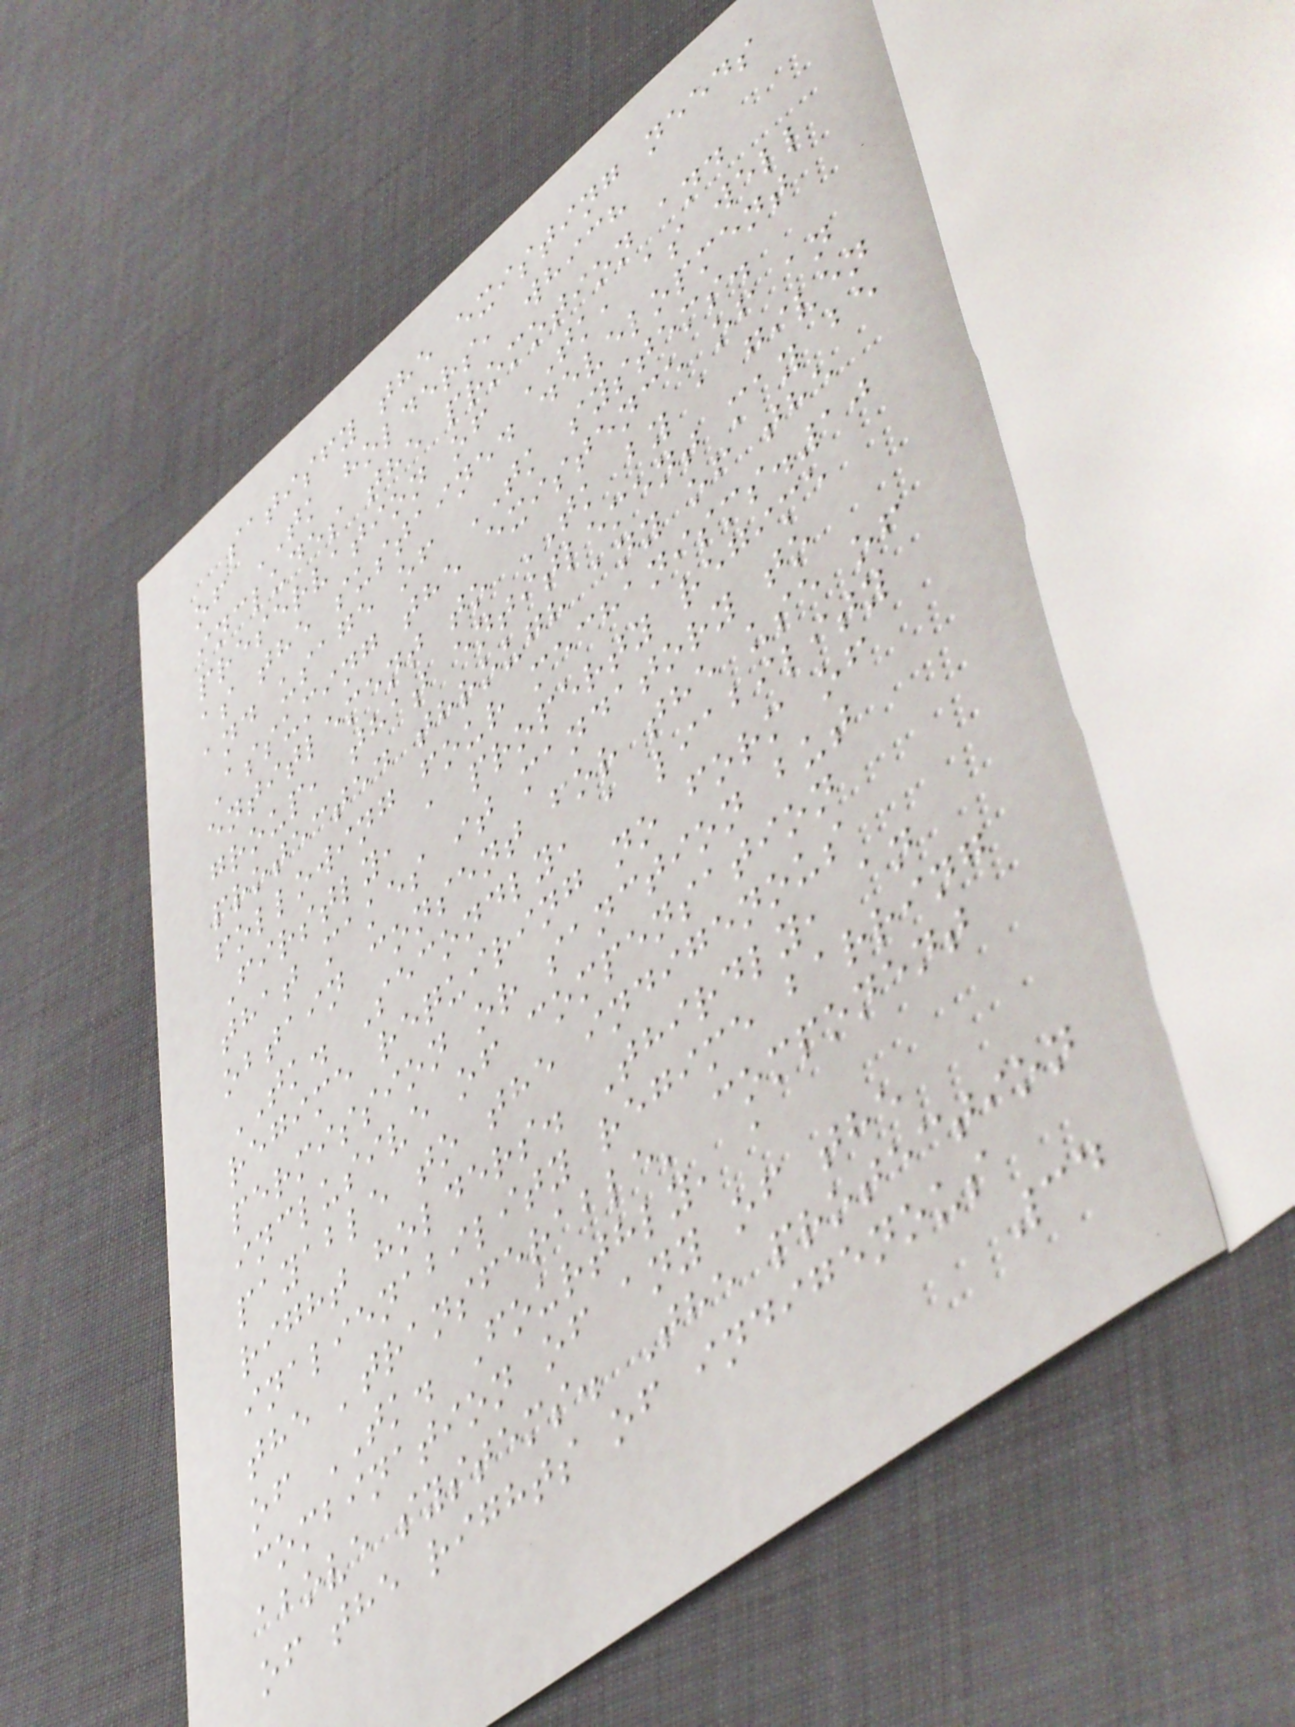satisfy the existing needs
of TK holders, which
includes the promotion and
preservation of TK, as well
as the sustained development
and usage of TK systems.
Assuming the existence of an
entitlement to TK by a given
group, that entitlement may be
protected through any of the
following four mechanisms.10
Firstly, a property regime
that makes it mandatory to
obtain consent for the use of
TK. Secondly, a liability
regime requiring no form of
permission or sanction but
inclusive of compensation
payable to the indigenous
right holders. Thirdly, an
inalienability regime barring
the 'transferable' component
of TK. Fourthly, a
combination of any of the
above systems. The protection
of the rights of indigenous
34
